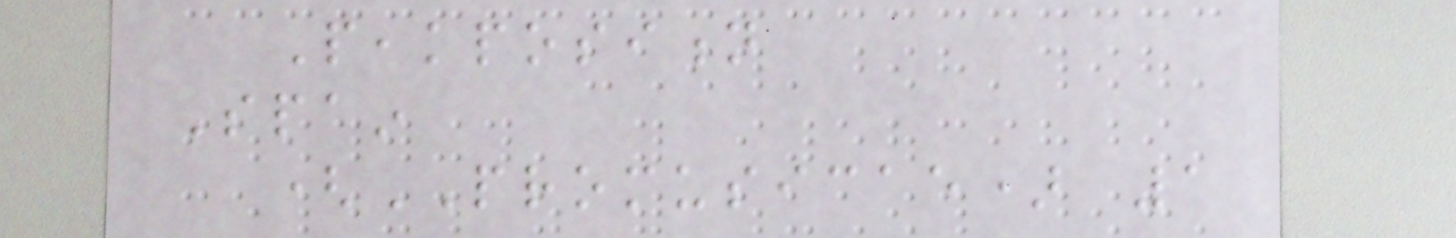Peakposition
Spain
(PROMUSICAE) 1
